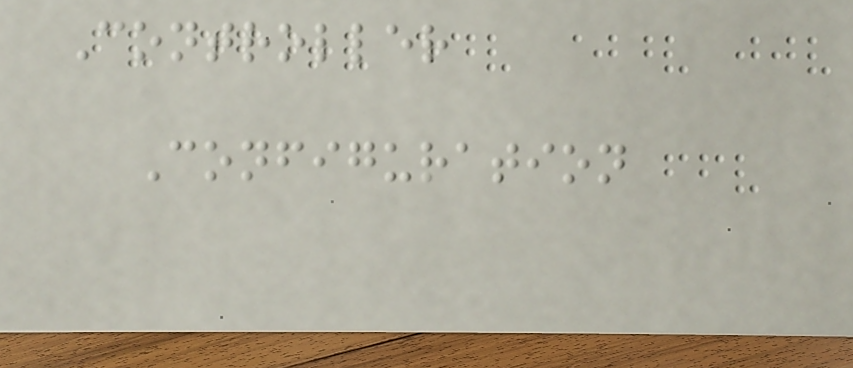Controller
Configuration
